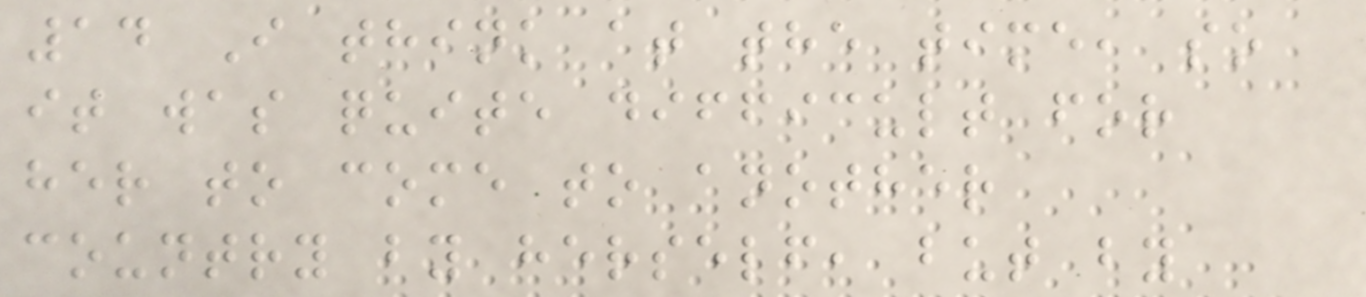14 I think at the time, so
it was quite difficult for
her to come to another
country by herself, but by
